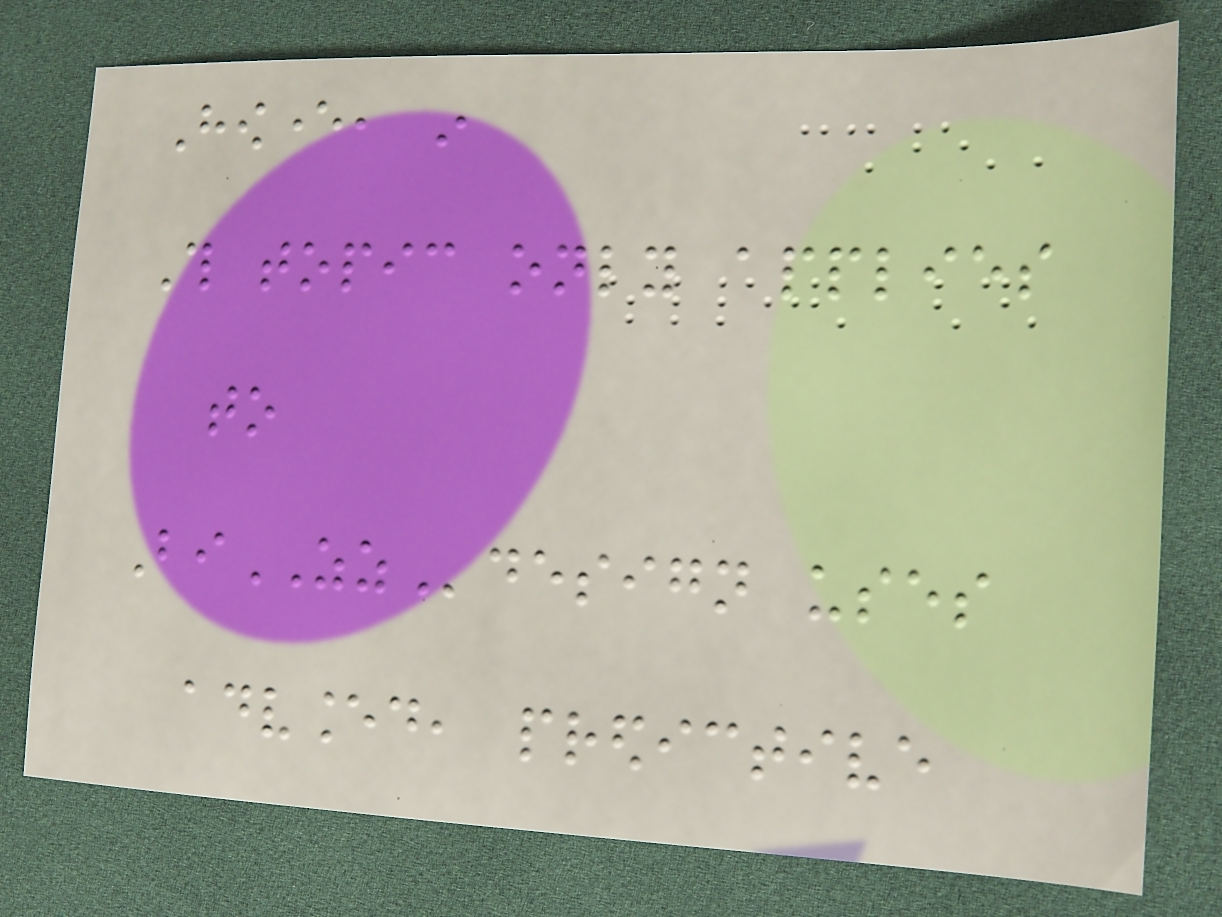However, in
This topic only applies
to
BiZZdesign uses
advanced, predictive
